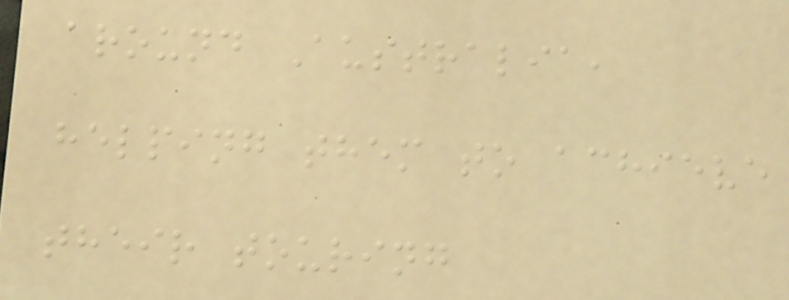around Australia,
helping them to achieve
their touring
